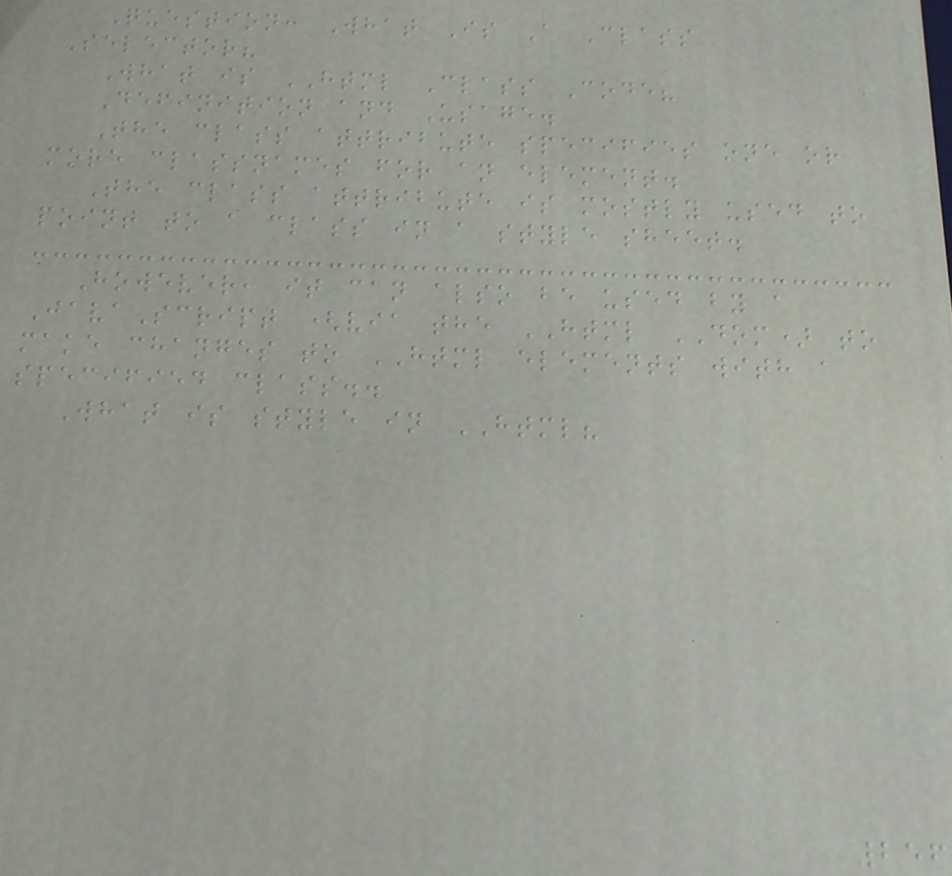Question: What Is A Class
Selector?
What is HTML Class Code?
Definition and Usage.
The class attribute specifies one or
more classnames for an element.
The class attribute is mostly used to
point to a class in a style sheet.
However, it can also be used by a
JavaScript (via the HTML DOM) to
make changes to HTML elements with a
specified class..
What is style in HTML?
256
